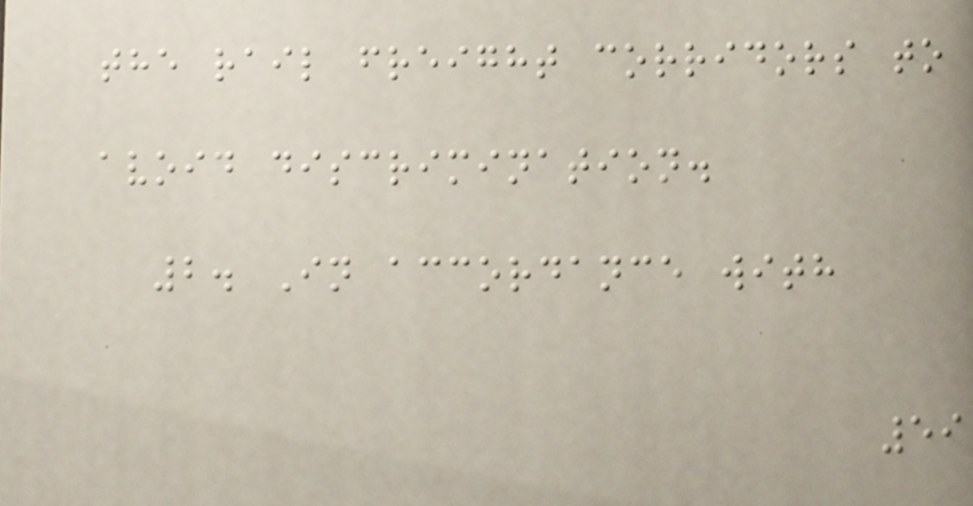the rail freight corridors to
avoid discrimination.
2. In accordance with
59
